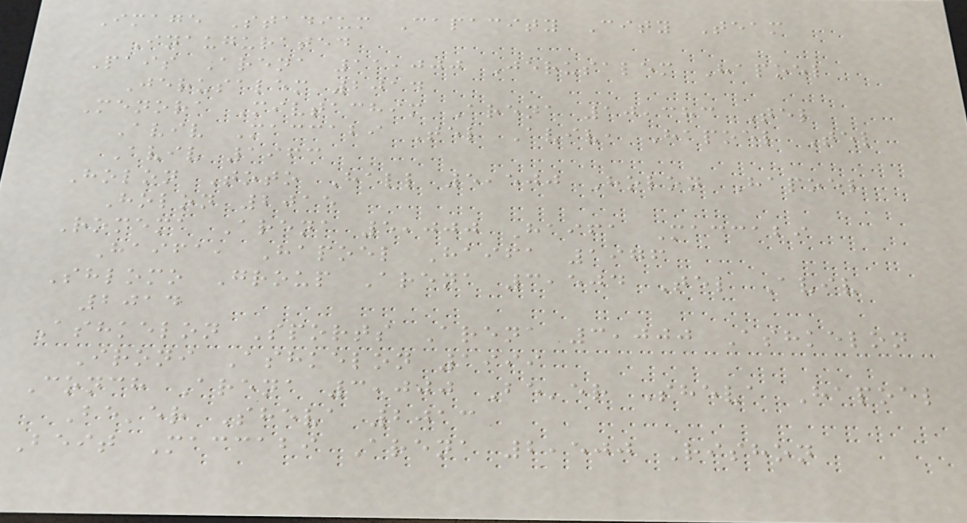Image Stadium Capacity City Team
Inaugurated
Pais Arena 11,000 Jerusalem Hapoel
Jerusalem 2014
Menora Mivtachim Arena 10,383 Tel
Aviv Maccabi Tel Aviv, Hapoel Tel
Aviv 1963
Holon Toto Hall 5,500 Holon Hapoel
Holon 2015
Romema Arena 5,000 Haifa Maccabi
Haifa, Hapoel Haifa 1976
Shlomo Group Arena 3,504 Tel Aviv
2014
Ashkelon Sports Arena 3,000 Ashkelon
Ironi Ashkelon 1999
Conch Arena 3,000 Be'er Sheva Hapoel
Be'er Sheva 2013
Beit Maccabi Arena 2,500 Rishon
